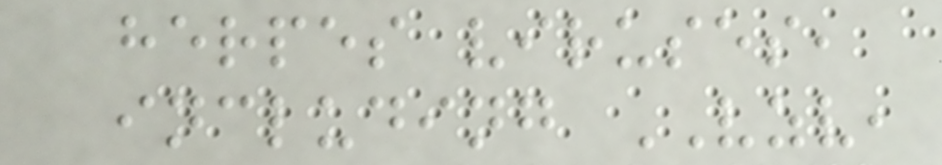herpes viruses,
including VZV,
